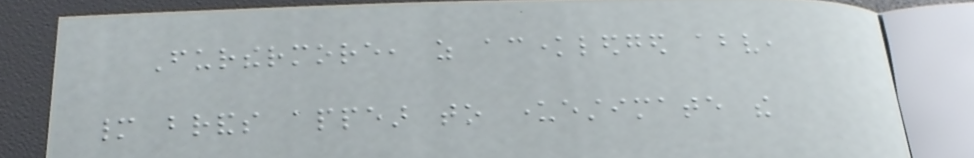Furthermore, as acknowledged above,
many brands appear to underestimate the
